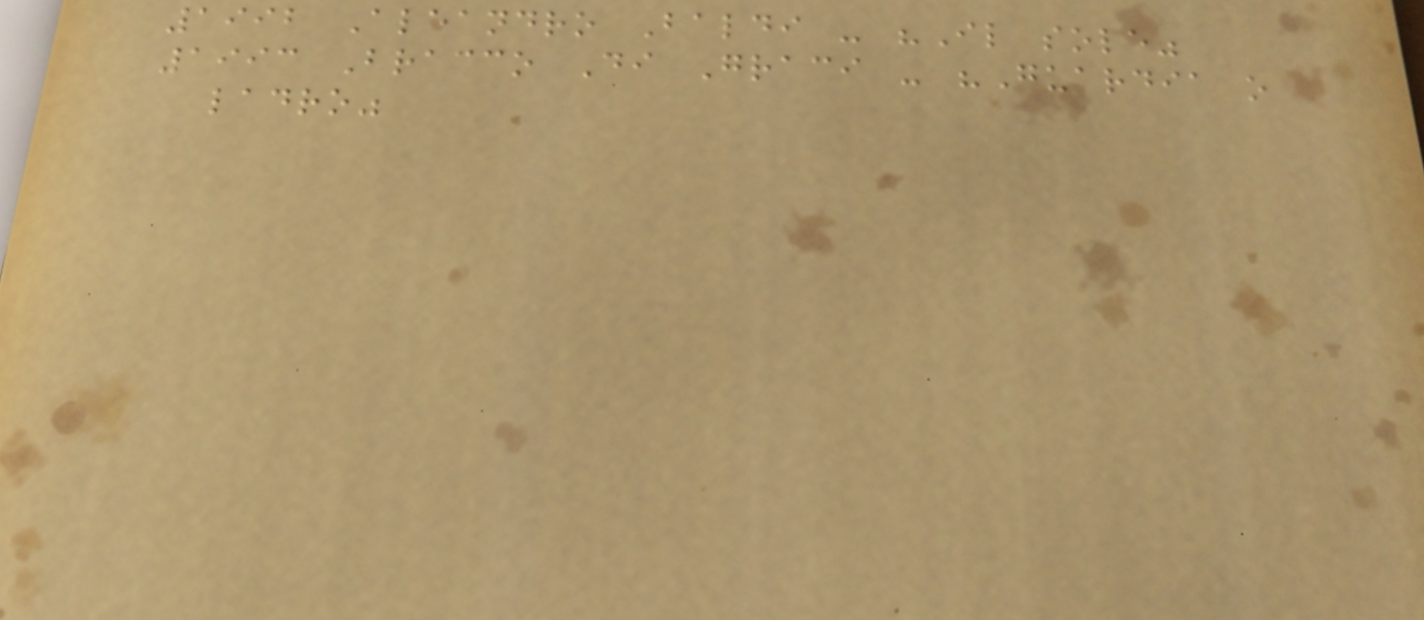1992 Aleandro Baldi - "Il sole"
1993 Bracco Di Graci - "Guardia o
ladro"
